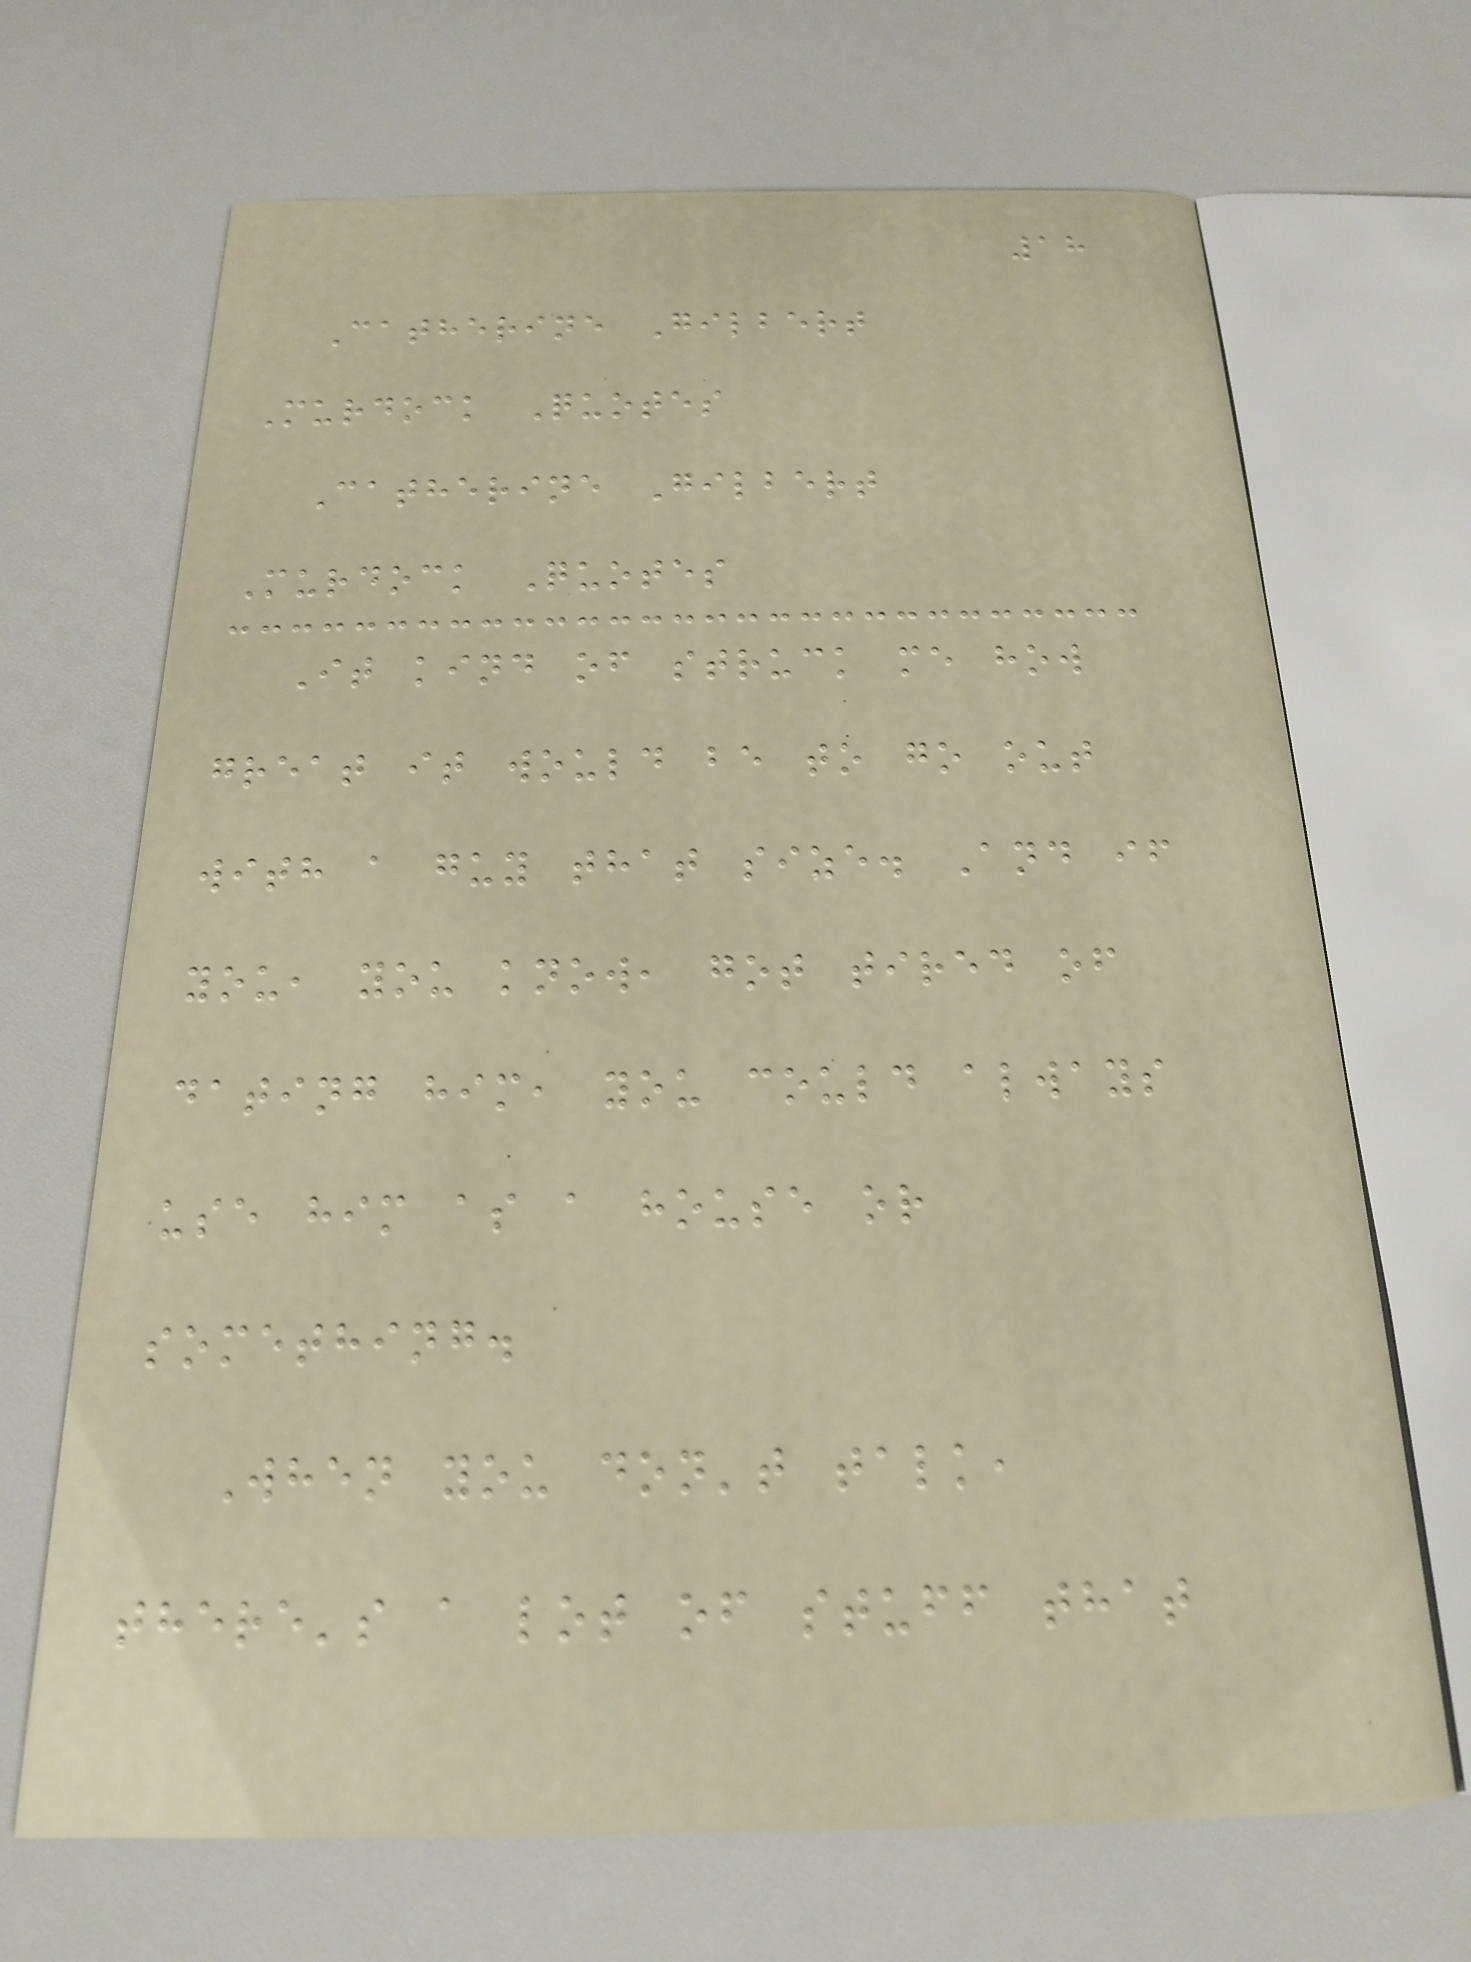18
Catherine Gilbert
Murdock Quotes
Catherine Gilbert
Murdock Quotes
It kind of struck me how
great it would be to go out
with a guy that size. And if
you, you know, got tired of
dating him, you could always
use him as a house or
something.
When you don't talk,
there's a lot of stuff that
